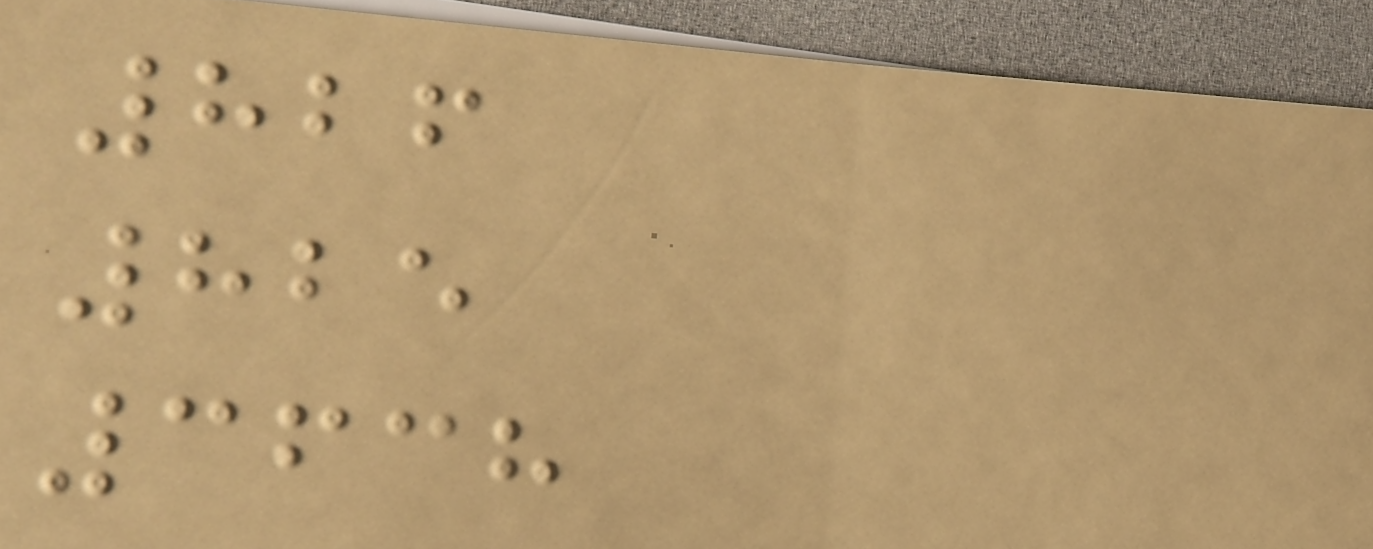826
825
3638
